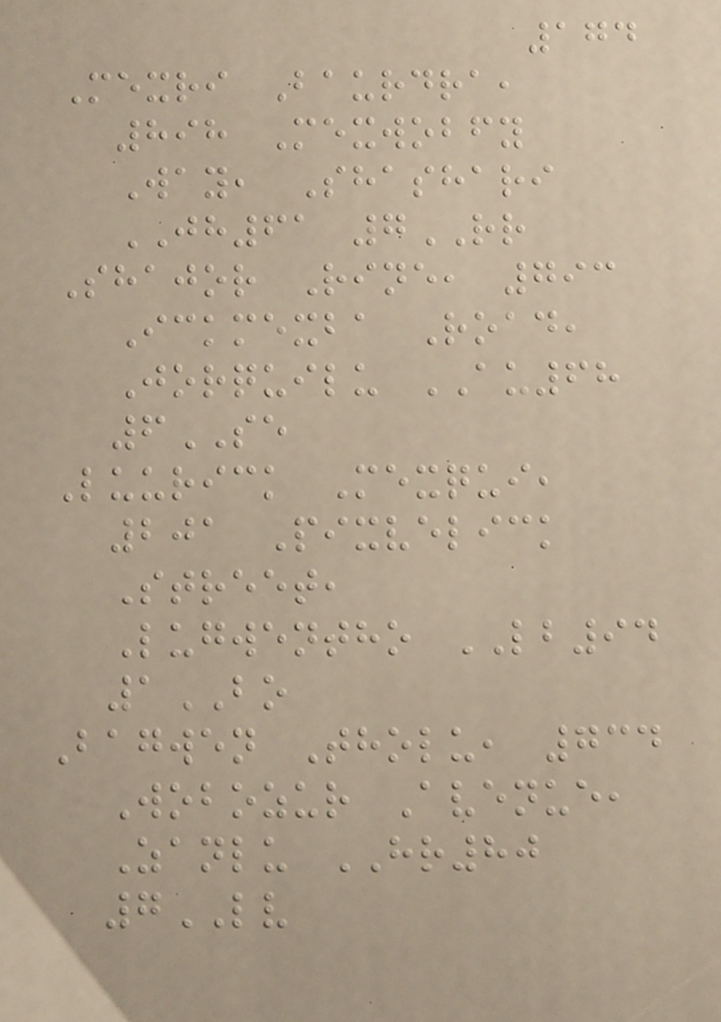174
Mexri Baurdra,
898 Mexwobfy
Way, Shashari
JH61 7RR
Shajor Rine, 793
Ickmexba Road,
Jorquilu AU68
6SE
Luurick Mexqui,
201 Pixvelick
Street,
Lugwentho LB94
1BO
Bagwen Tholu, 734
Wobozur Avenue,
Zanlu HR80
7LV
